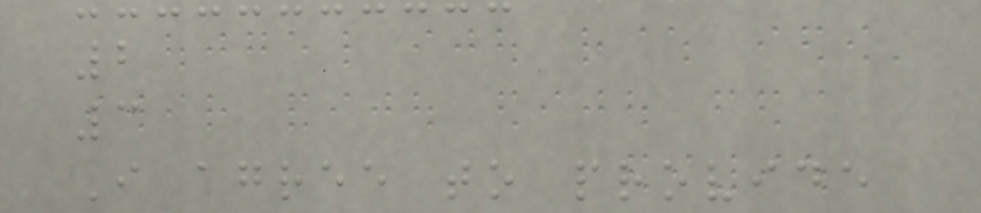2
3
I agree to provide
